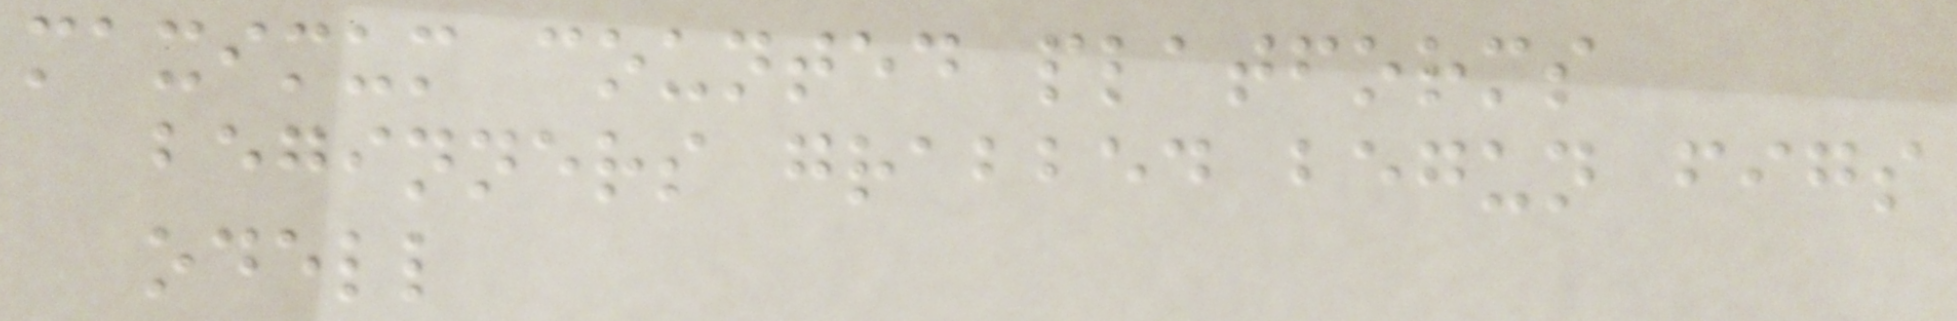maximum counted platforms
beginners grabbed begun figs
odell
